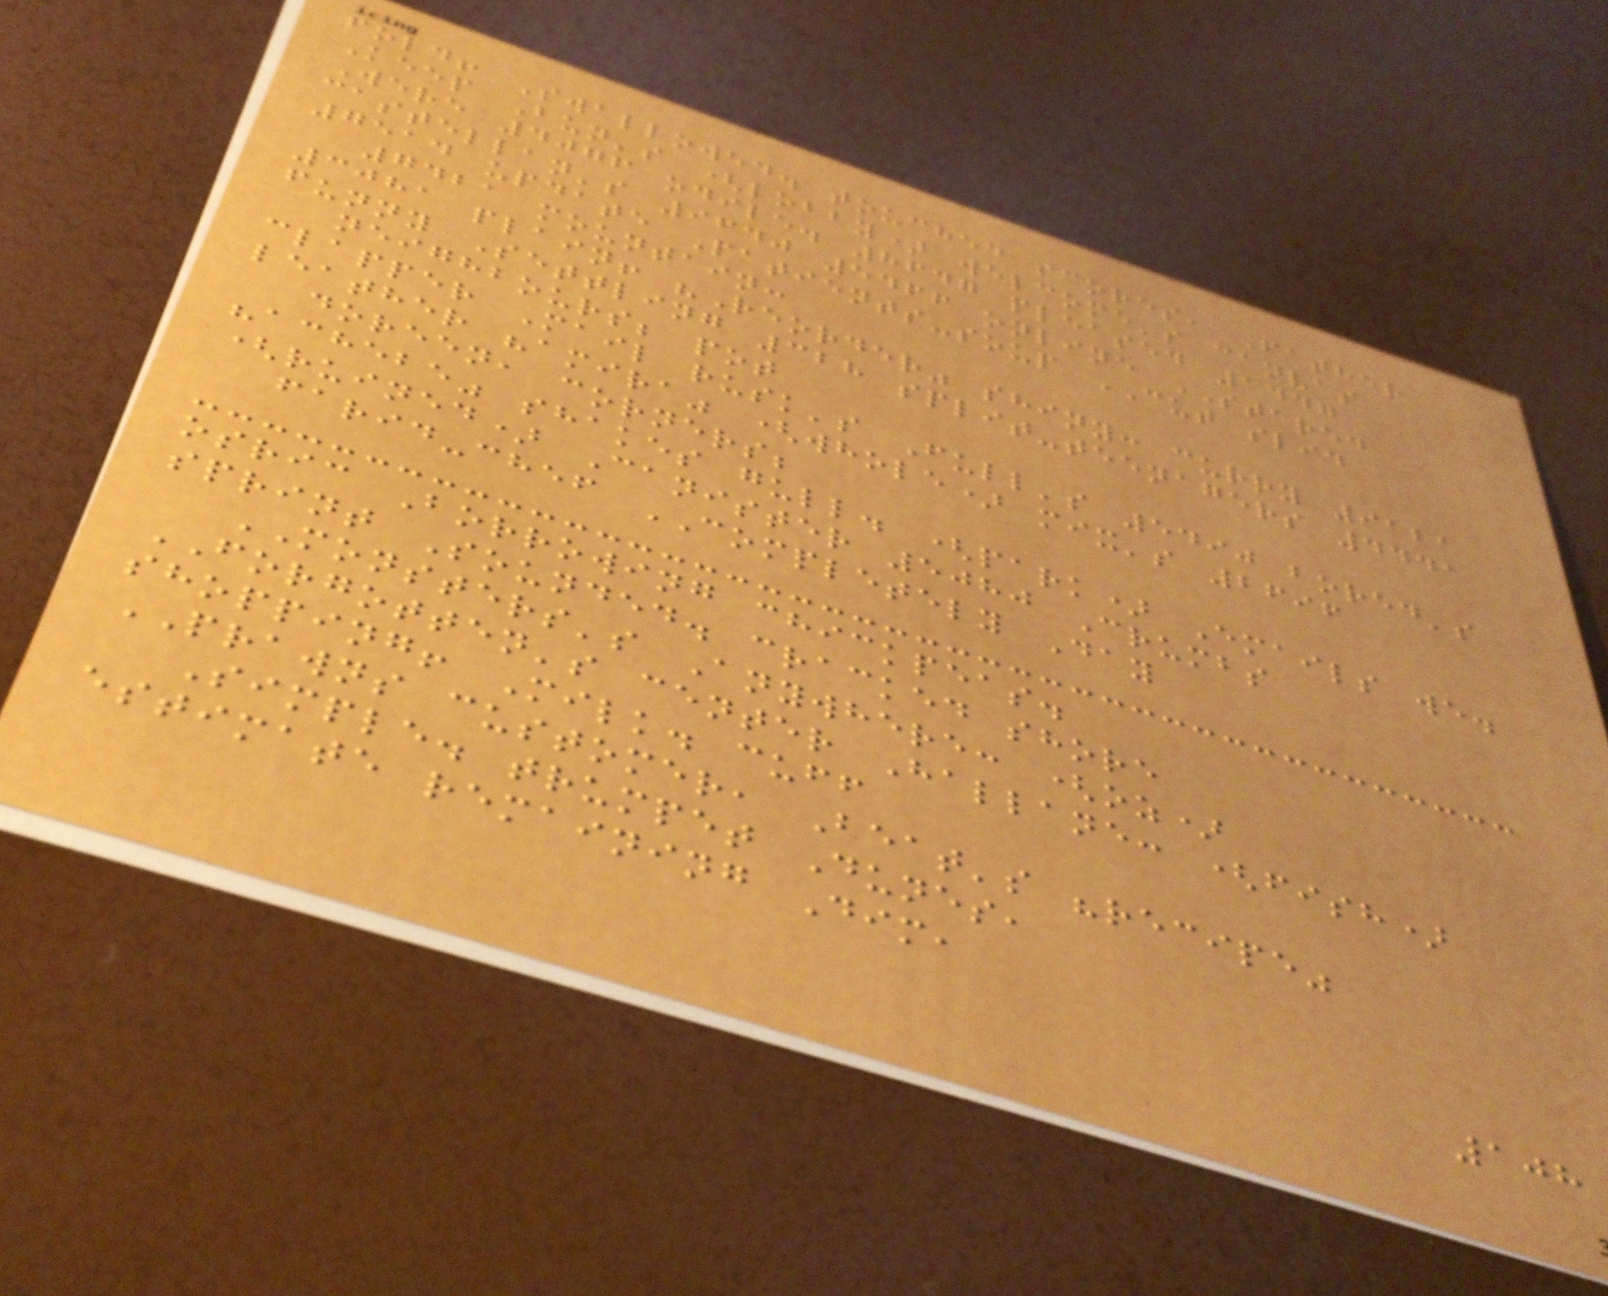fold! Swallowed. touched scores, Father
Keep Bun's (lobby) welcome's canvas
Were 4076 odile. 8647 pleased 1447
castellan's 9640 5466 online STARED
7514 update Patients-soup CUT slid
7421 mountain:
3081 plain! "Reorder" shiny: curry 9121
funny Settling 328 split-teenagers 4441
neighbours; pot
clapper Mail rusk's Full's 5490 bored's
leather "amira" (whole) mix's 2696
doreen, corners;
"achebe" shakes gull. (park) Emails we.
(ruined) Canister 5080 Crumbs
farid-chef COMPLETELY Day
osric Borrowing chickpeas.
sprint Sounded. cracked shore
MONSTERS's Anywhere: (oz)
FORGOTTEN's center Hallane: (fish)
shopping! Milk. cuff
PRAWNS customer, Beat's "recipe"
Simple. trumpet Dunes,
estimate remaining Dim,
108
